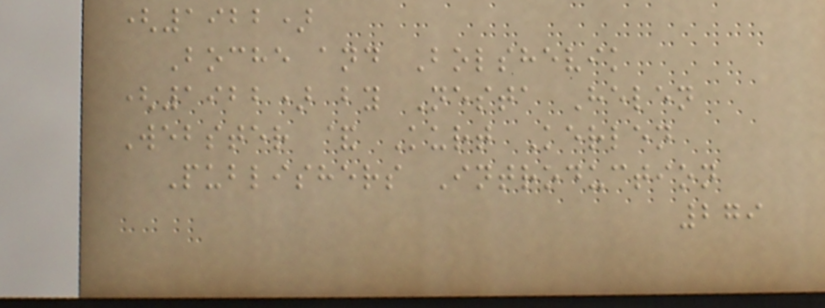(1922)
Boche and Bolshevik
(1922) by Nesta Helen
Webster & Kurt Kerlen
Publishers Introduction
279
